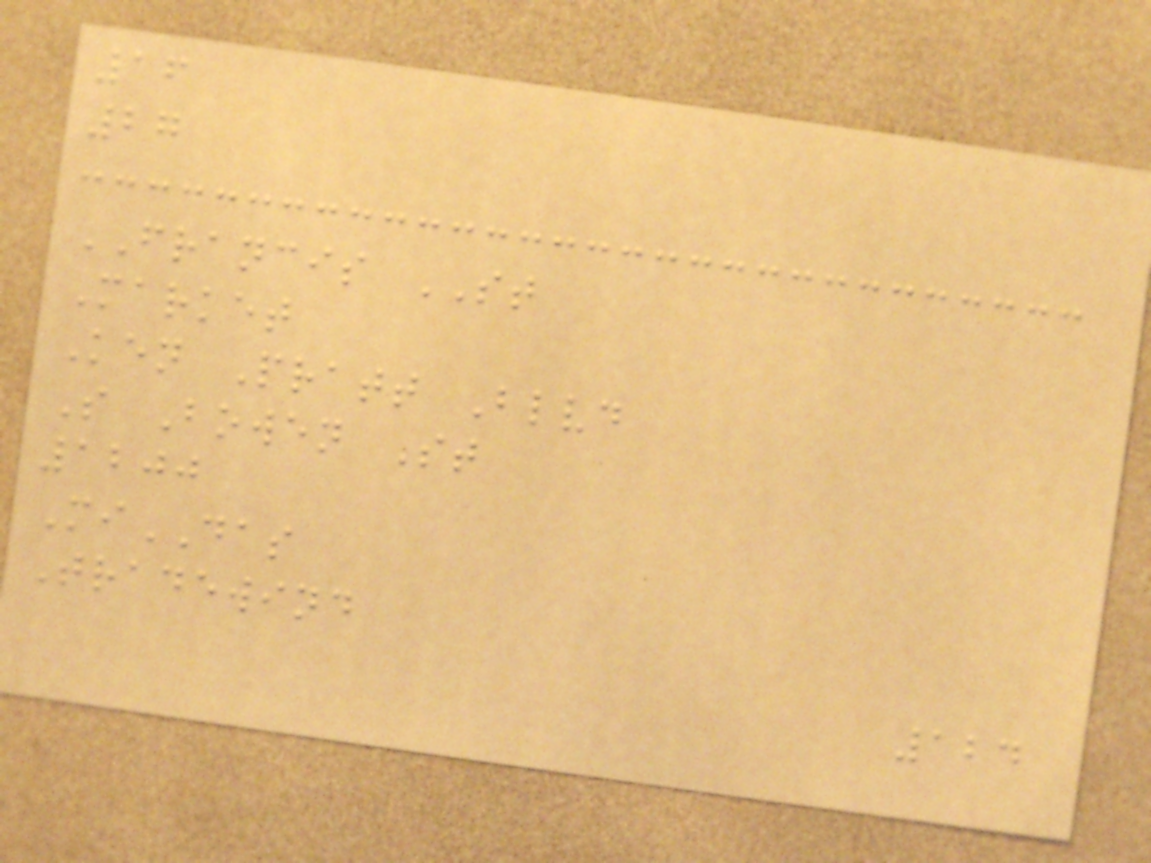16
27
FRANCIS ST
Market
Ken Pratt Blvd
S Bowen St
1200
MiDAS
Tradewind
124
